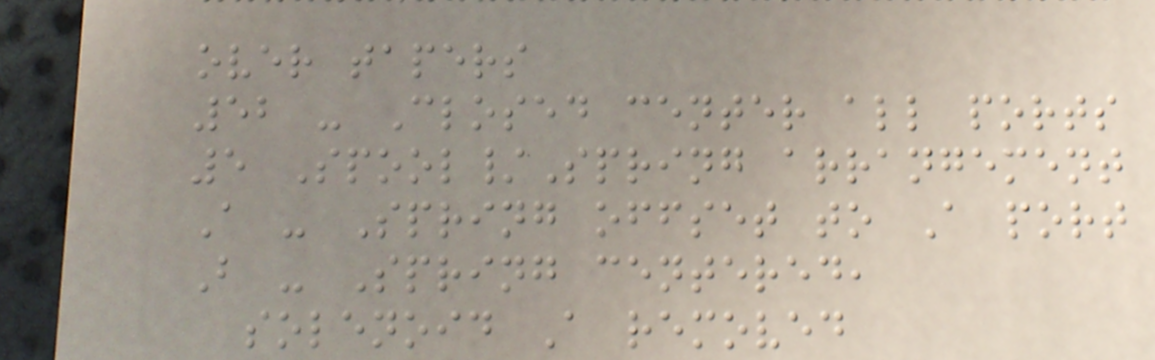over tapers
52 - Closed center all ports
5 Spool/Spring arrangement
A - Spring offset to A port
B - Spring centered,
solenoid A removed
